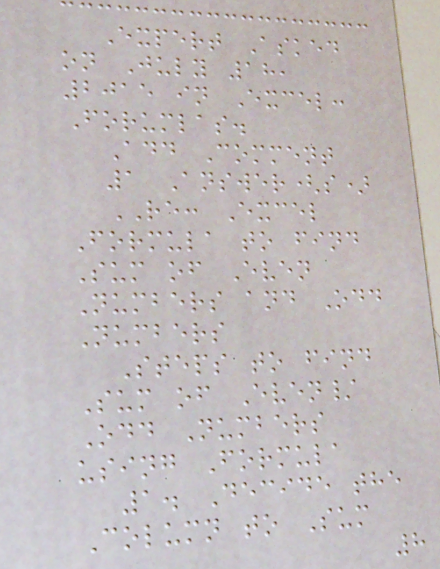Expert Asked
on July 18,
2015 in Excel:
Forumlas.
Add Comment
1 Answer(s)
RE: Excel
Formula to find
Sum of Even
Numbers and Odd
Numbers
Steps to find
Sum of Even/
Odd Numbers
using Formula
1. Decide the
Column to Sum
8
